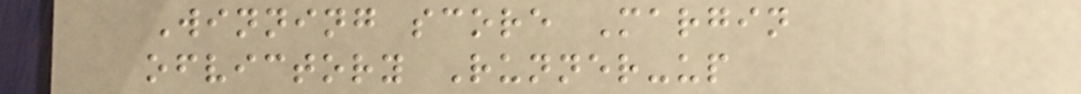Winning score Margin
ofvictory Runner-up
